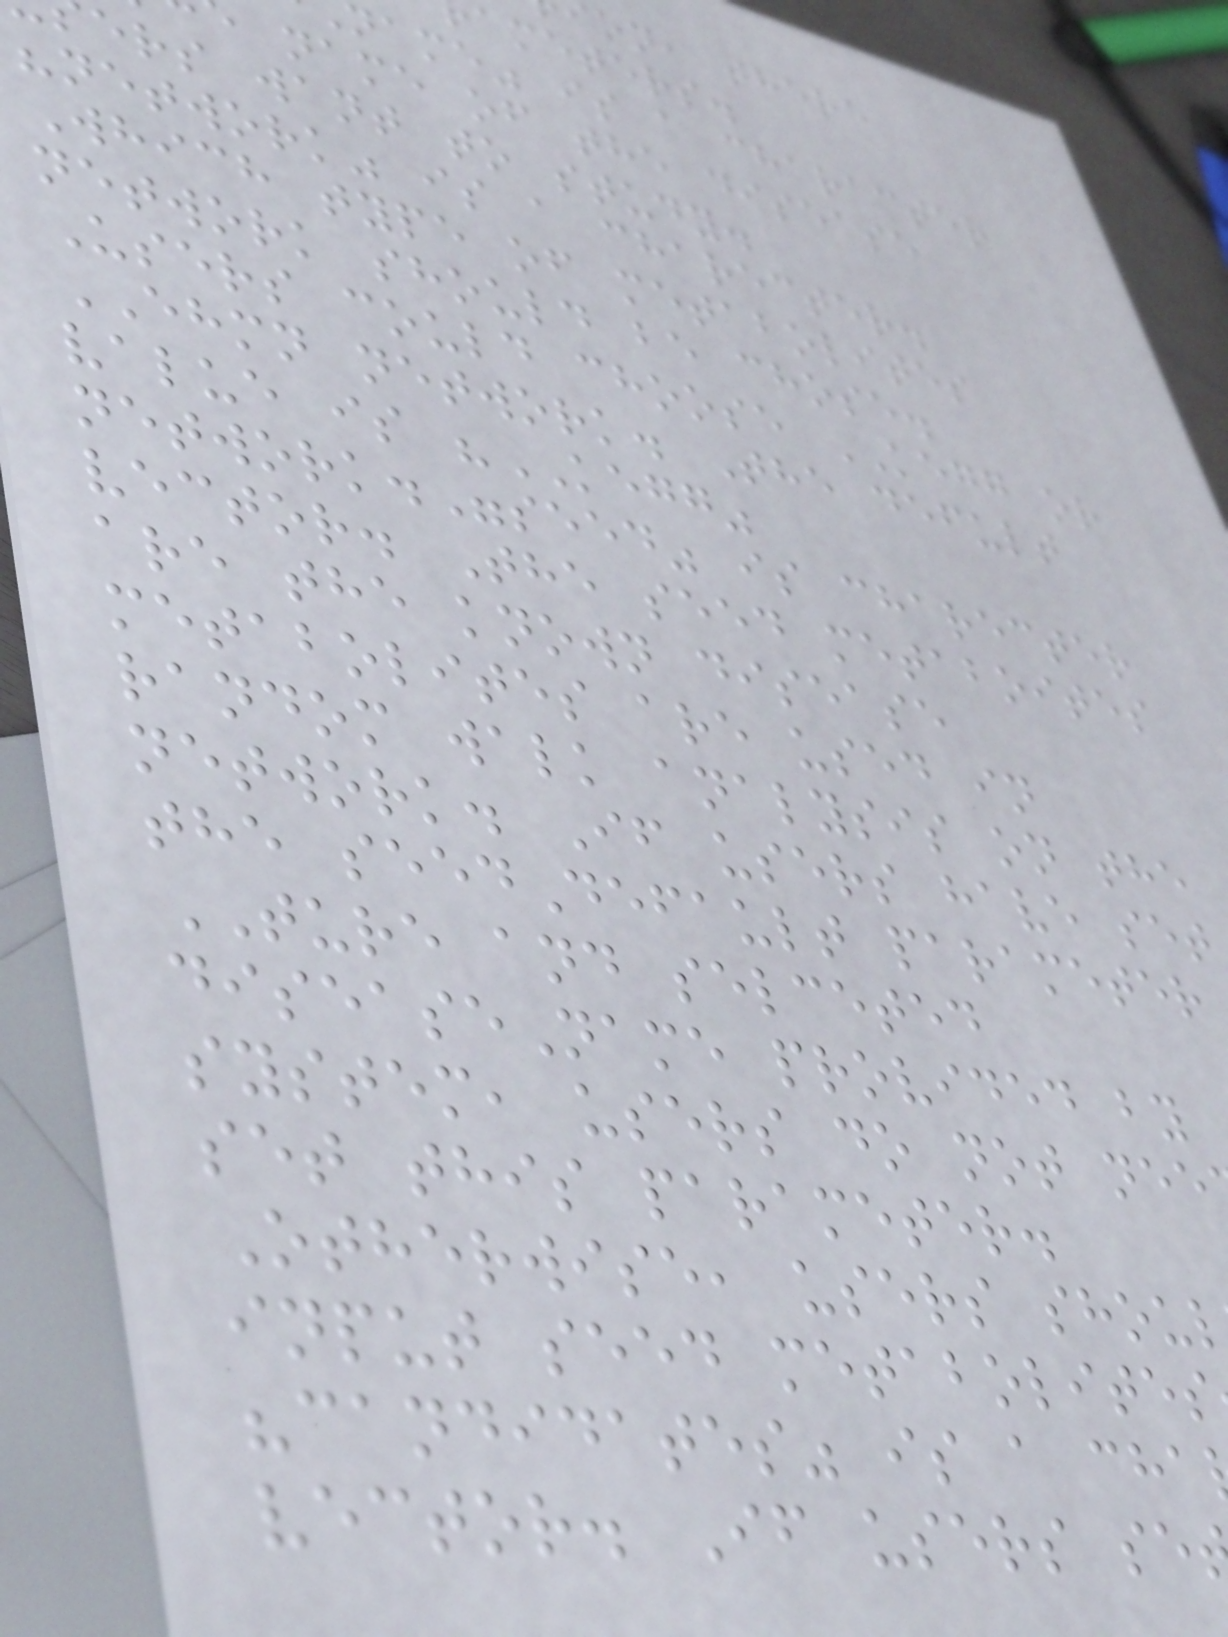on, there
ameters.
name" is a character
name of the disease
ers want to study.
"network" is a charecter.
Which type of metabolites
network should be chose.
Users could choose KEGG or
EHMN network. The defult
value is "KEGG"
network."seed" is charecter
vector. The seed metaboites
are the known disease
metabolites are used in
random walk analysis on the
network. If users have set
the seedDefault parameter
TURE and selceted
diseaseName provided by
system, users do not nee
set this parameter.
Otherwise, users shou
input seed metabolites
"candidates" is a cha
vector. If users se
